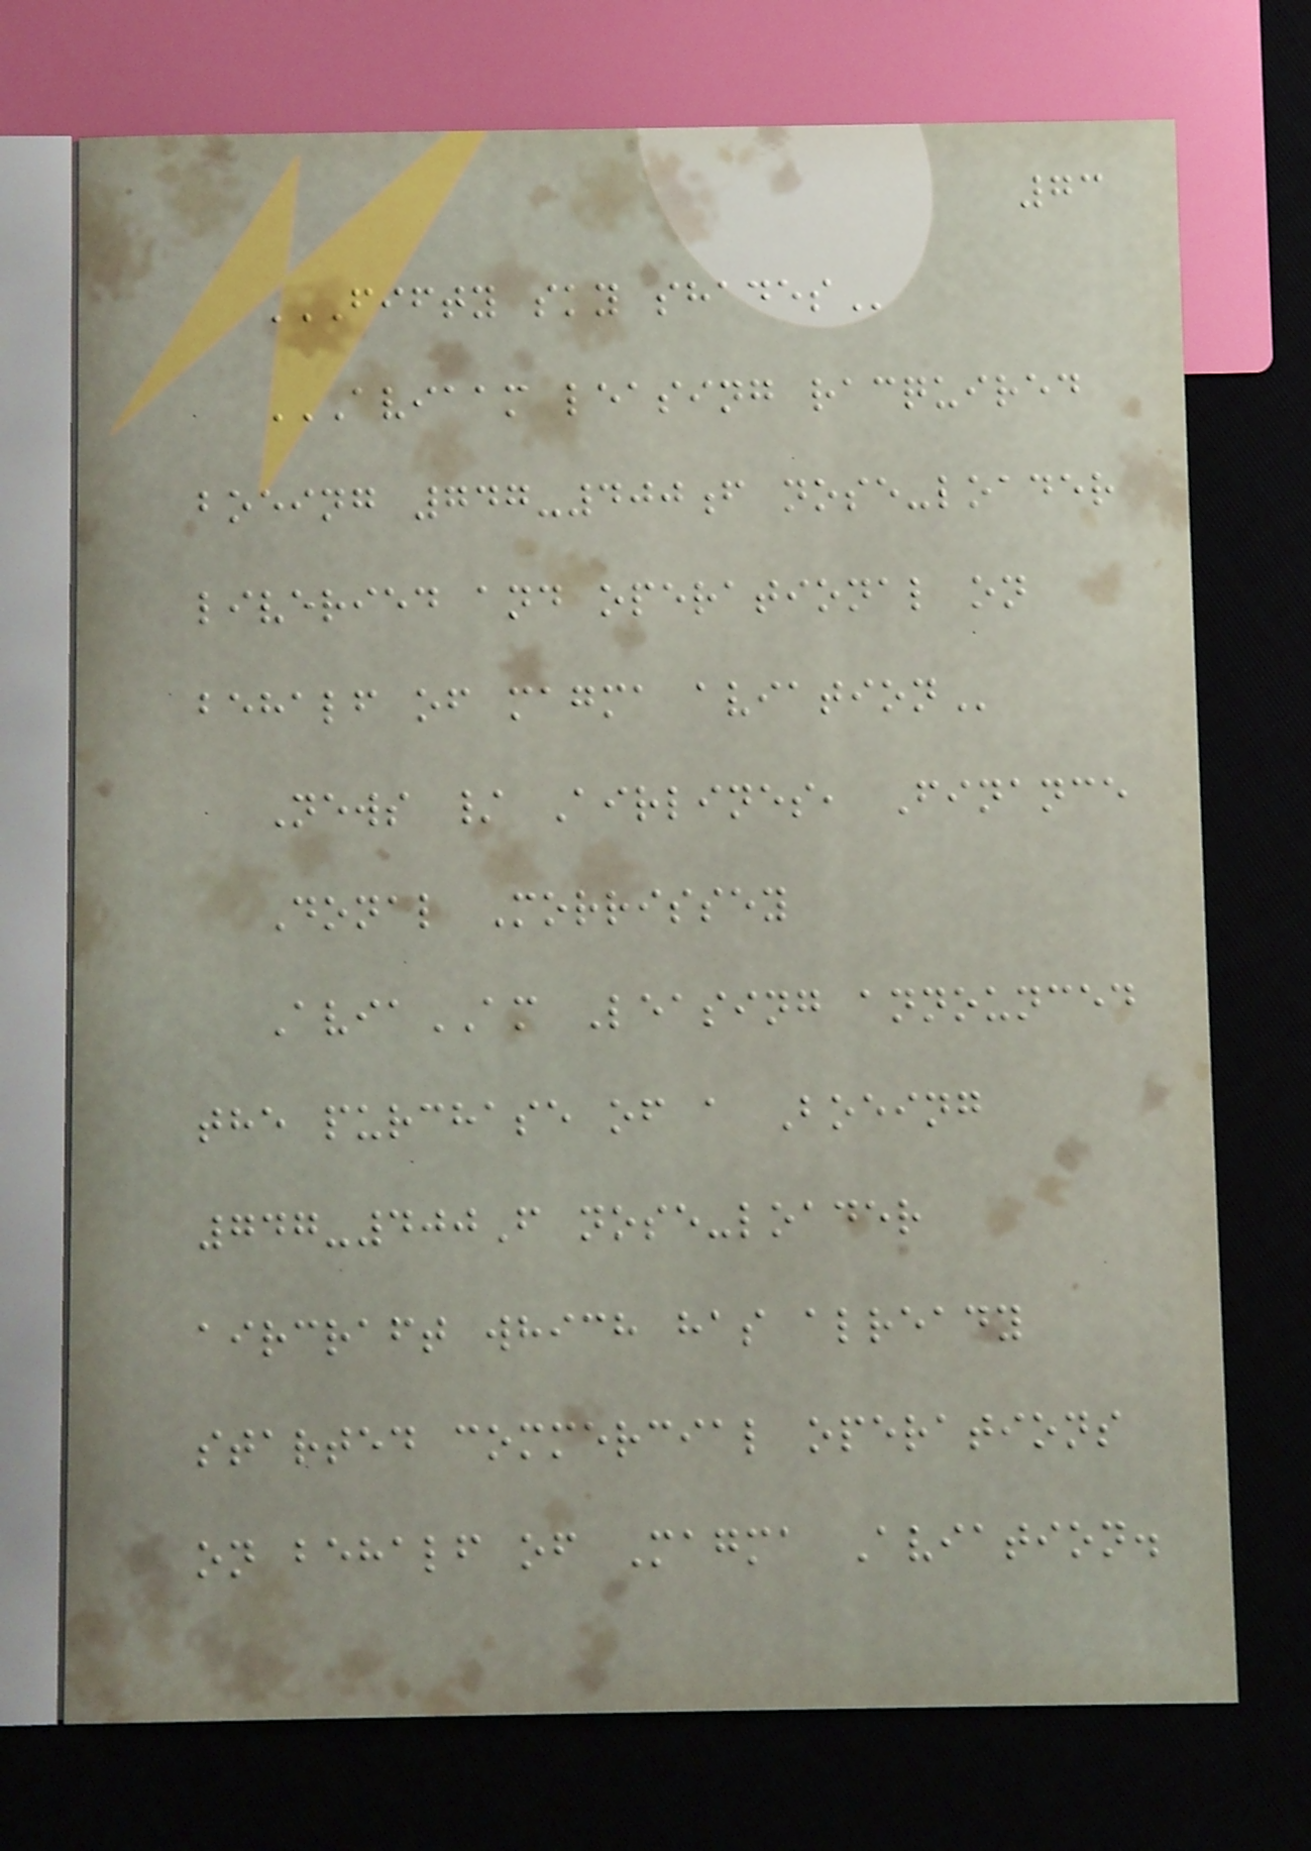73
FIFTY SKY SHADES
AVIAAM LEASING RACQUIRED
BOEING 747-400F NOSE-LOADER
LIVERIED AND OPERATIONAL ON
BEHALF OF MAGMA AVIATION
News / Airlines, Finance
Donal Morrissey
AviaAM Leasing announced
the purchase of a Boeing
747-400F nose-loader
aircraft which has already
started commercial operations
on behalf of Magma Aviation.
